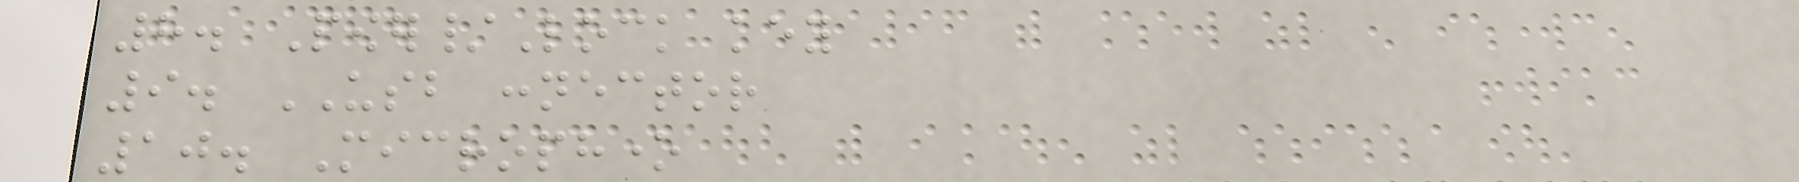8. Power/Lock key
9. USB connector
10. Microphone
